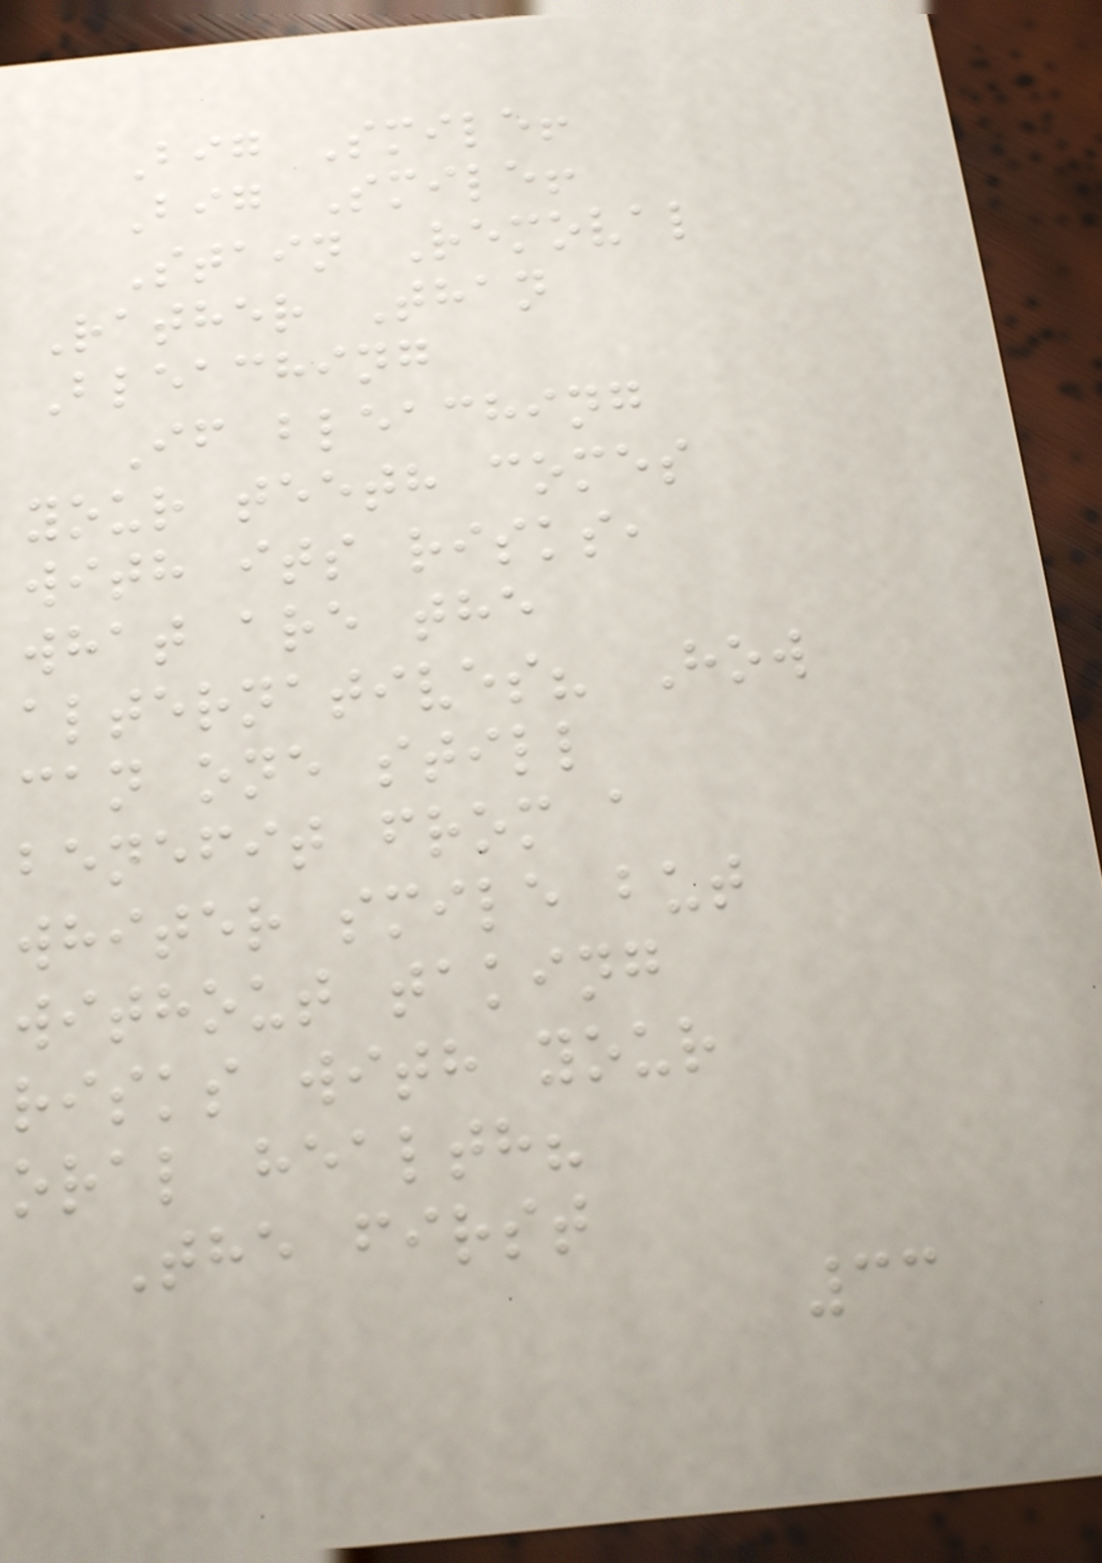Big Smile!
Big Smile!
Stain Removal
Rather Than
Bleaching
If bleaching
your teeth comes
with its risks,
what are the
alternatives? How
can one still
benefit from a
whiter smile but
without taking
risks with your
oral health?
The first
33
